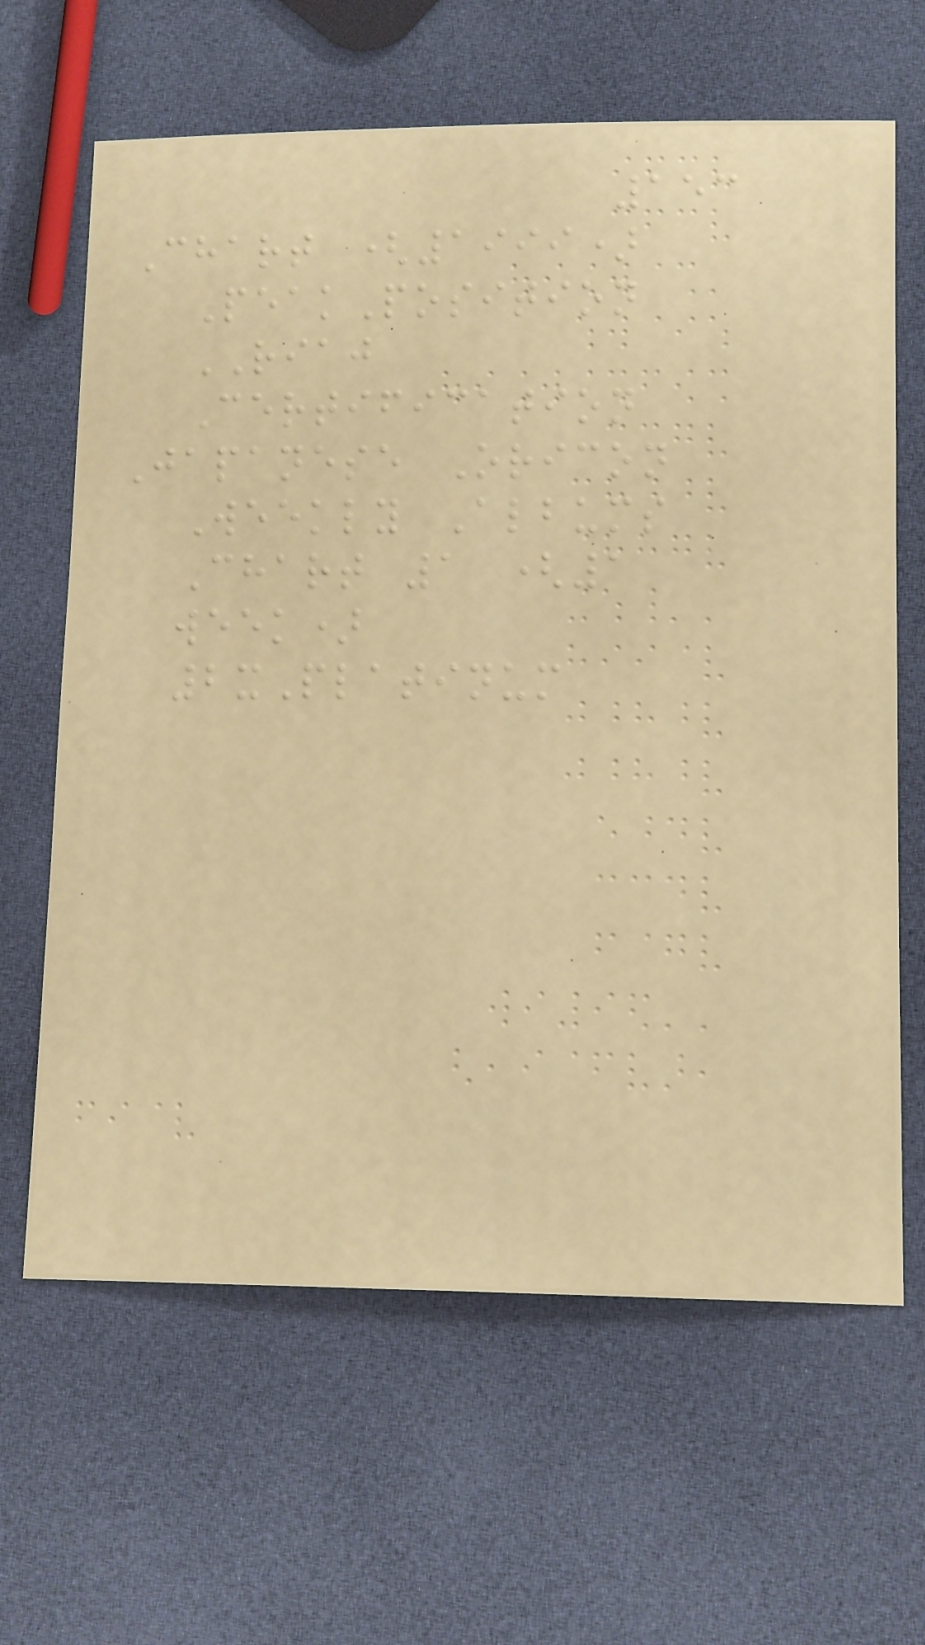153
Chart (1999)
PeakPosition
RIAJ
Certification
Japanese Oricon
Weekly Albums
Chart 1 (1
week)
2xPlatinum
